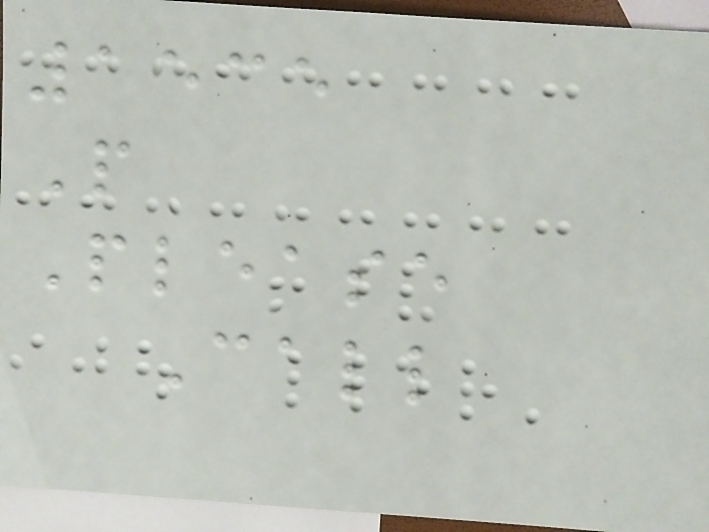1535
P
Please
Call
